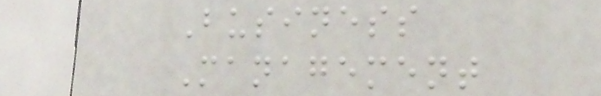Business
Management
